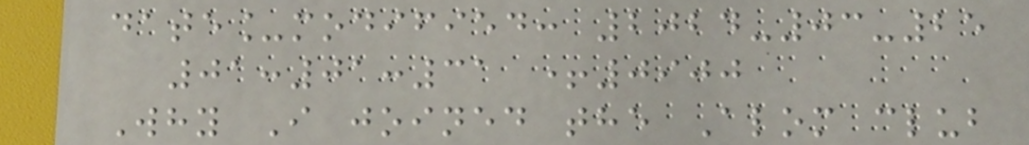date_modified: 2024-03-25
01:01:31 +0900
Why I joined the Alom club
